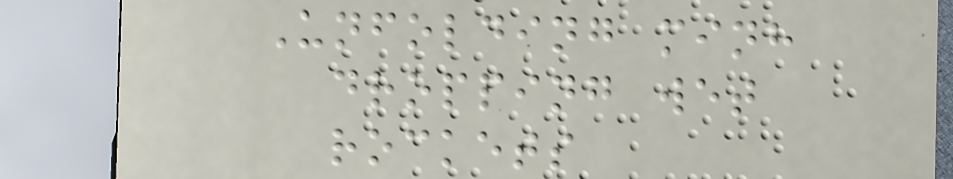Unfolding minh
dropping wet
rockets
